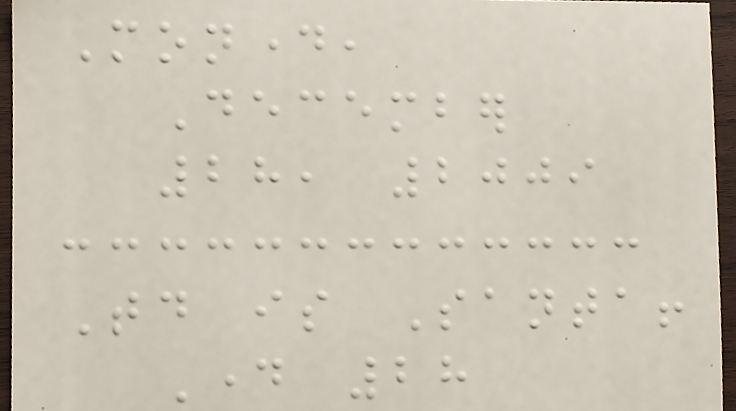Monday,
December
28, 2009
Today is Santa!
Day 28
